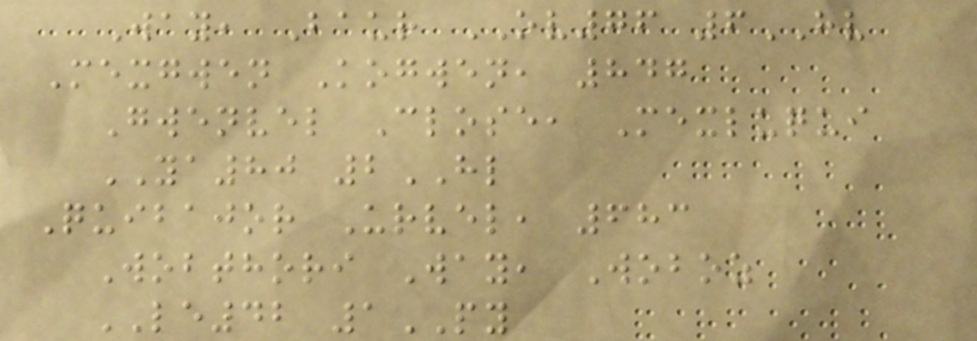Way, Baur OV76 6HV
Mexgwen Kogwen, 847
Gwenvel Close, Mexluqui
YA80 2HL
Quibajor Urvel, 683
Wobthori Way, Woboz
LE42 1PY
